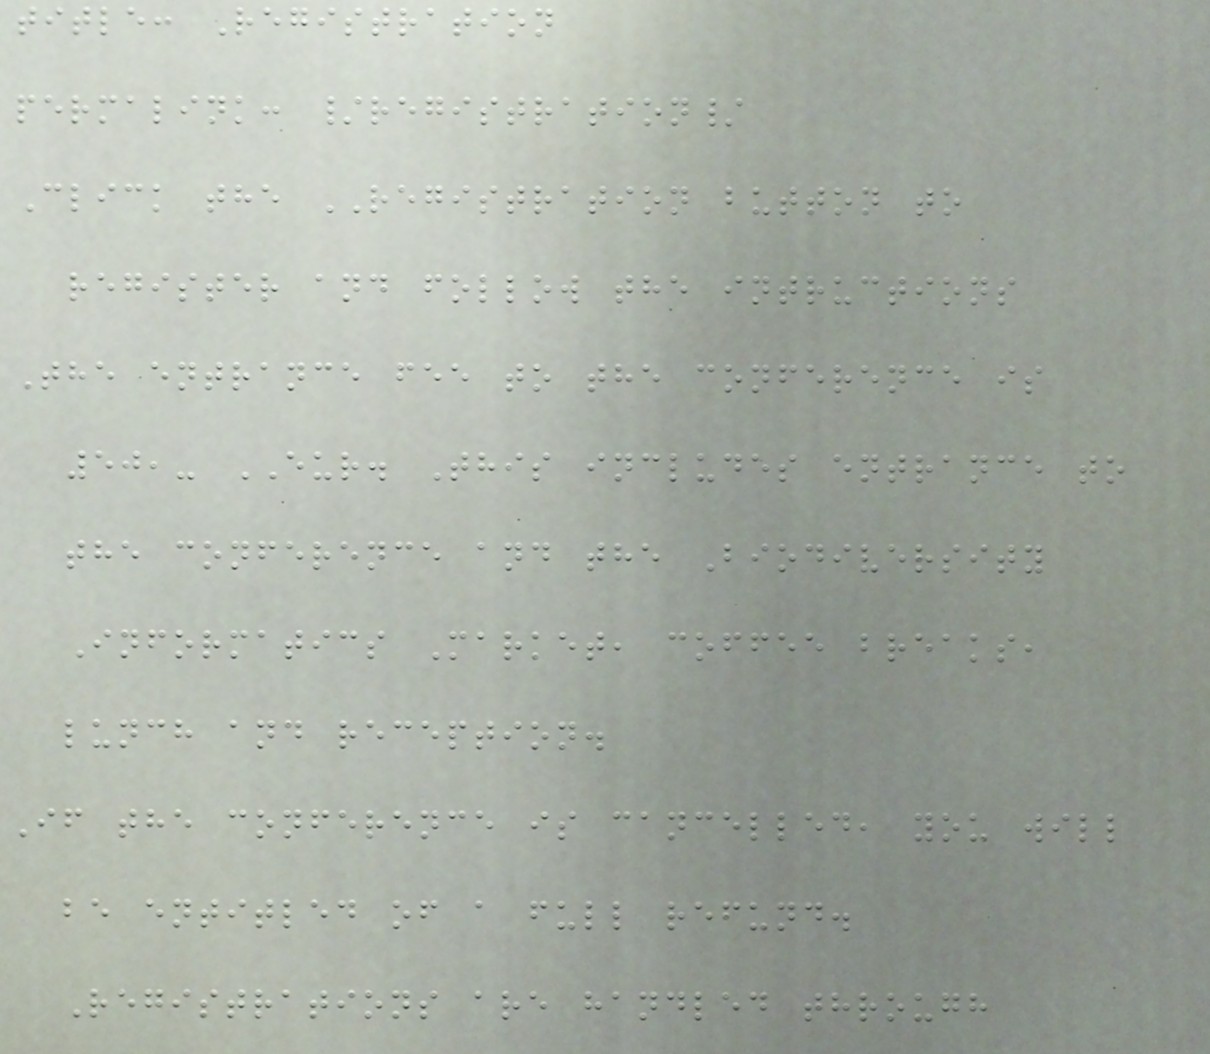title: Registration
permalink: /registration/
Click the REGISTRATION button to
register and follow the intructions
The entrance fee to the conference is
50,- EUR. This includes entrance to
the conference and the Biodiversity
Informatics Market, coffee breaks,
lunch and reception.
If the conference is cancelled, you will
be entitled of a full refund.
Registrations are handled through
